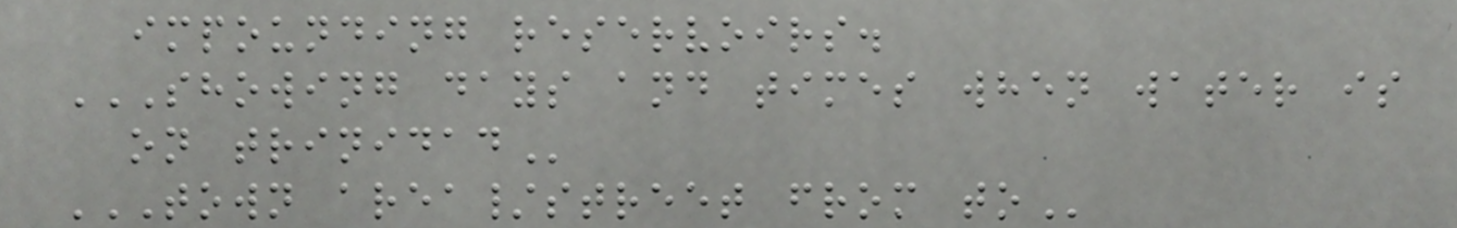impounding reservoirs.
SHOWING DAYS AND TIMES WHEN WATER IS
ON TRINIDAD
TOWN AREA/STREET FROM TO
